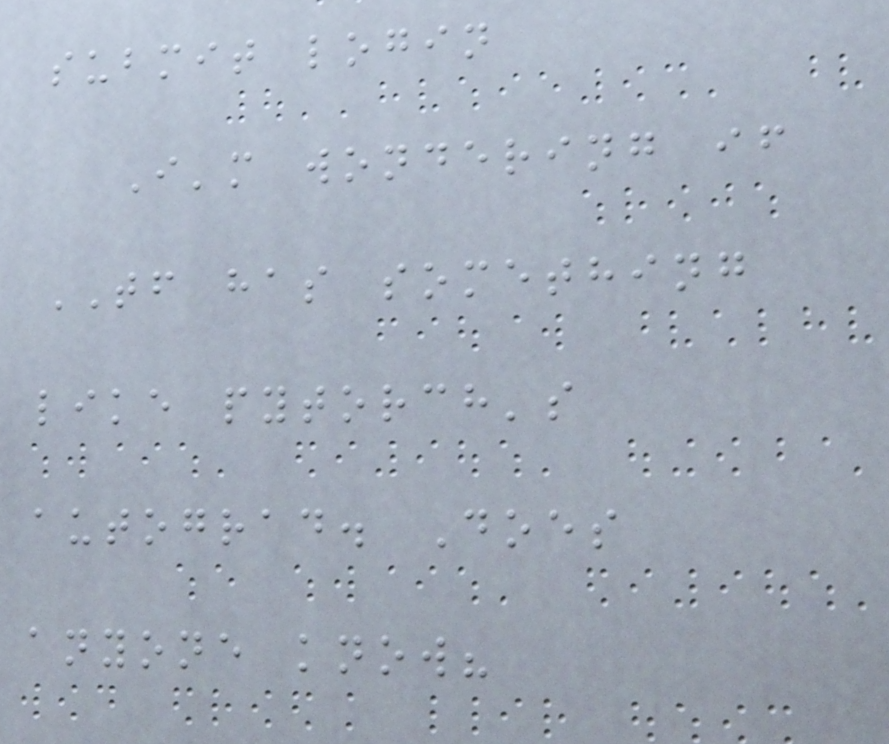submit login
I'm wondering if
TF has something
like pytorch's
autograd. Does
anyone know?
